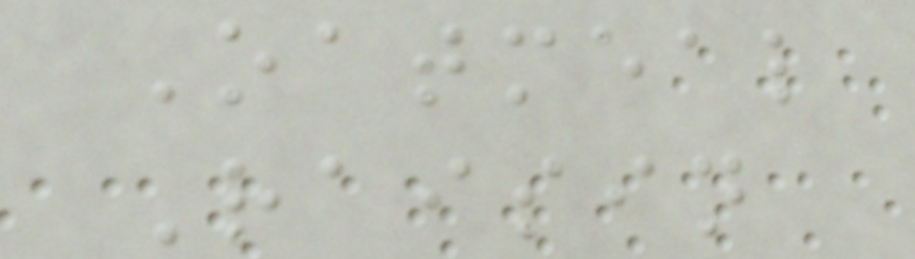Oatmeal
Raisin
